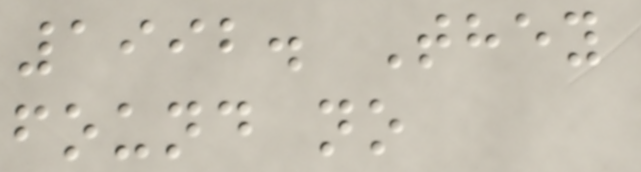1992. They
found no
